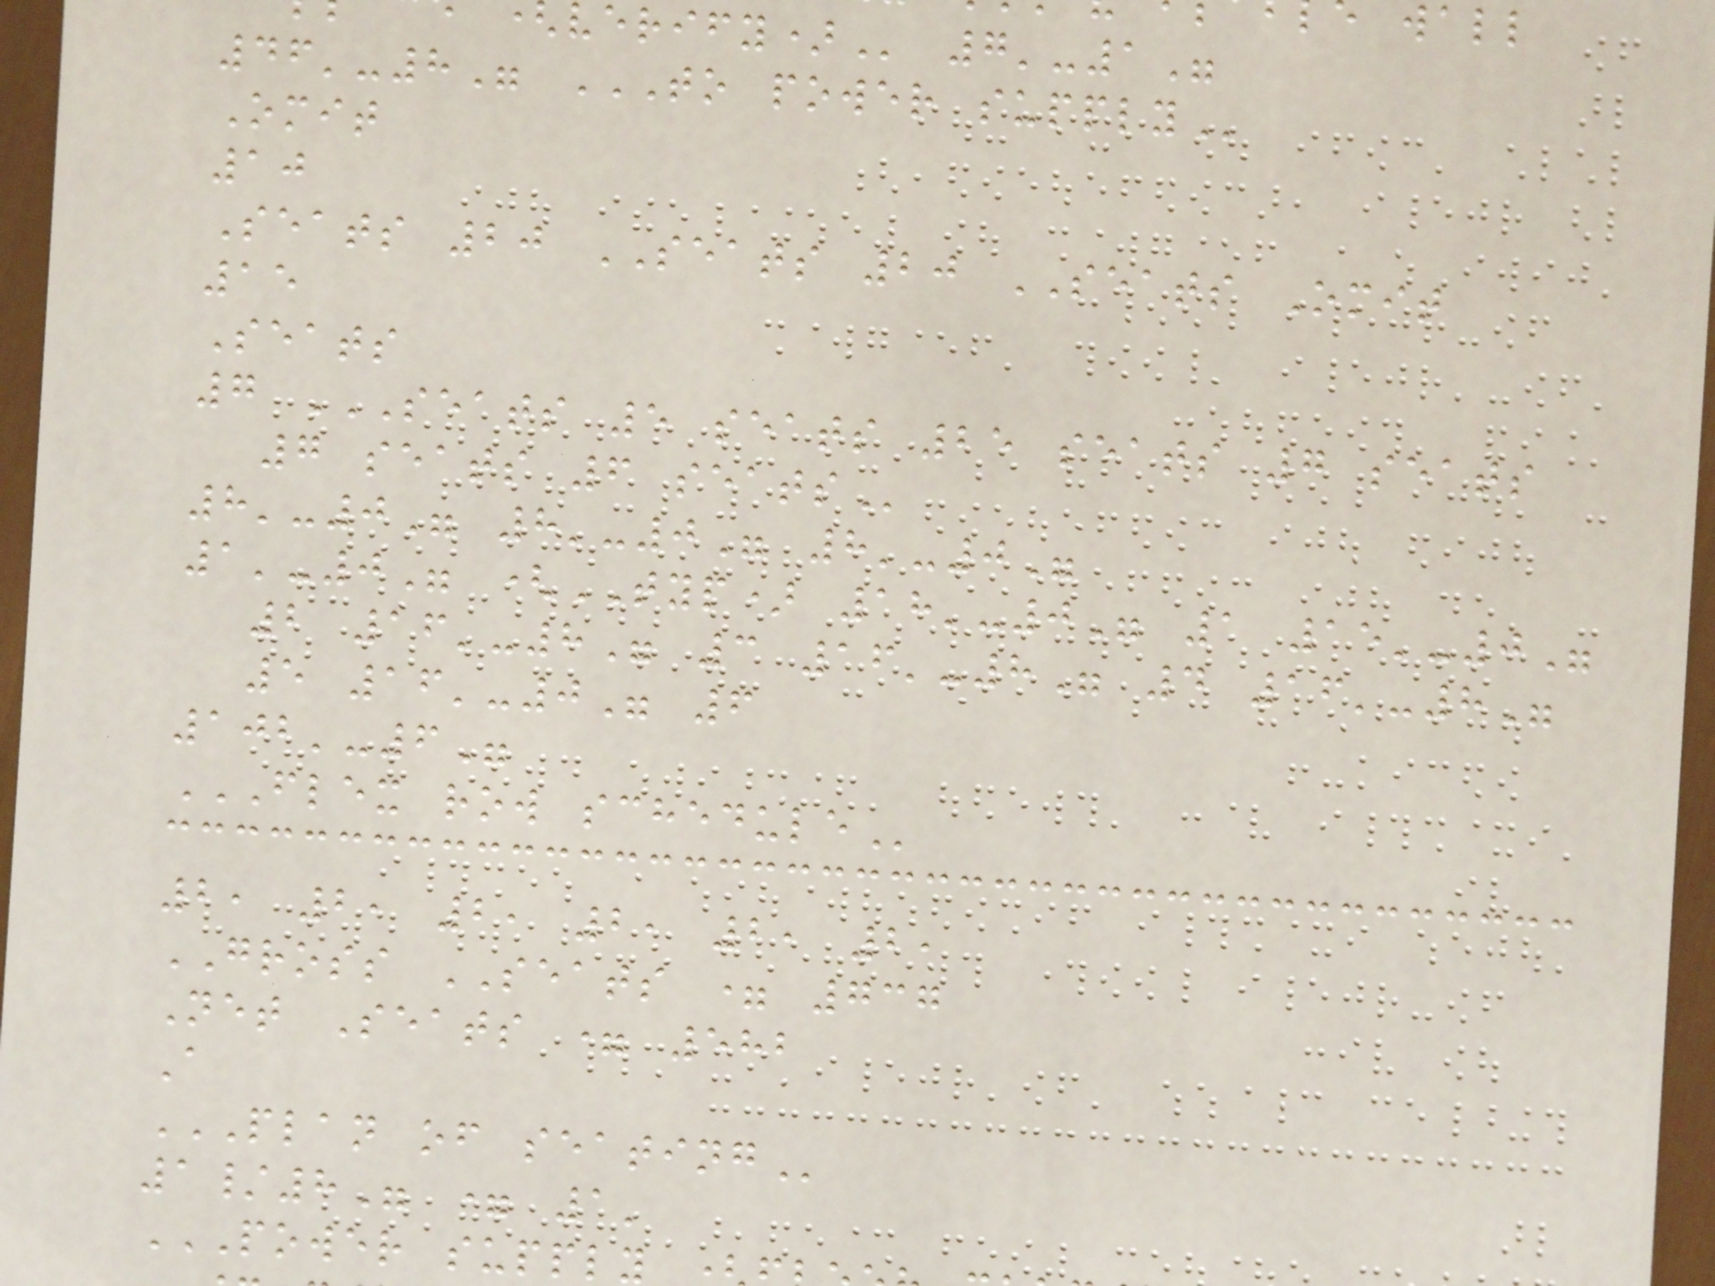7'-1"
46'-8" TO POWER SUPPLY
Omit
10
Seats 20 SEATS 20 SEATS Omit
15
Seats
7 SEATS 5 SEATS 25 SEATS 7 SEATS
7 seats 6
8'-0" 8'-0" 8'-0"
1'-0" (TYP) 18'-0" 1 15'-0"
2 16'-8" 3 16'-8" 4 16'-8"
5 16'-0" 6
102'-6"
FLEX ROW SCHEDULE
2, 2, 2, 2, 2, 2,
GROSS SEATS = 737
Net Seats = 582
A
PLAN OF SEATING
1/8" = 1'
